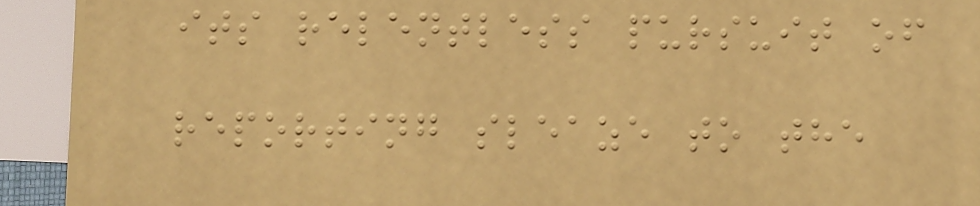its relentless pursuit of
reporting sleaze to the
